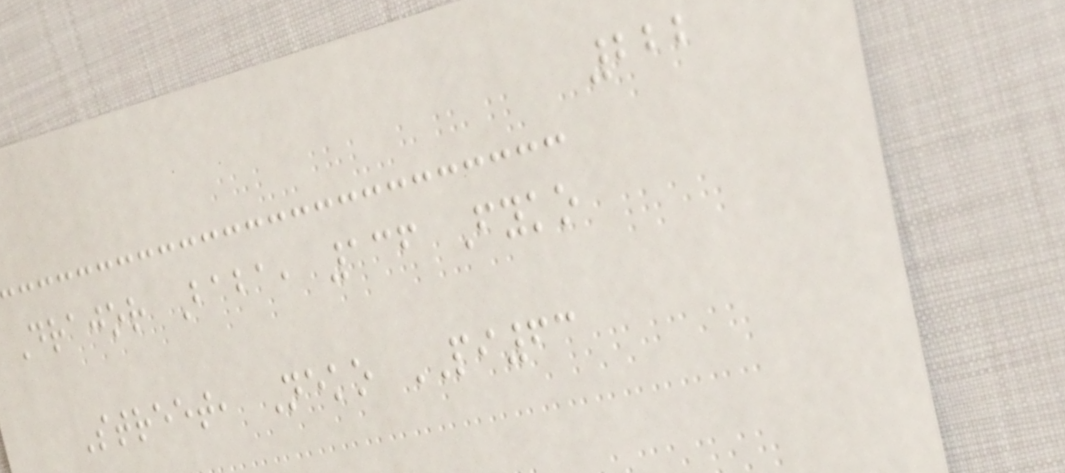222
Drajor Baba, 136 Fyko
Street, Neko PI63
